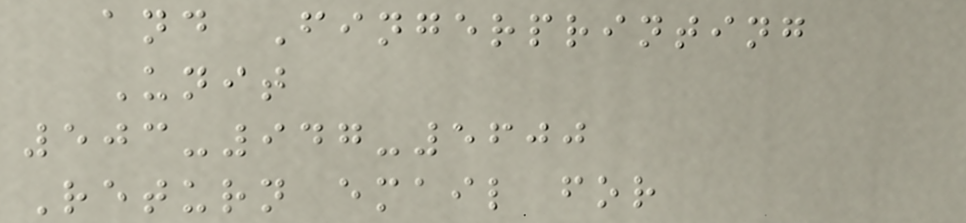and Fingerprinting
Unit
503-947-5600
Return email for
